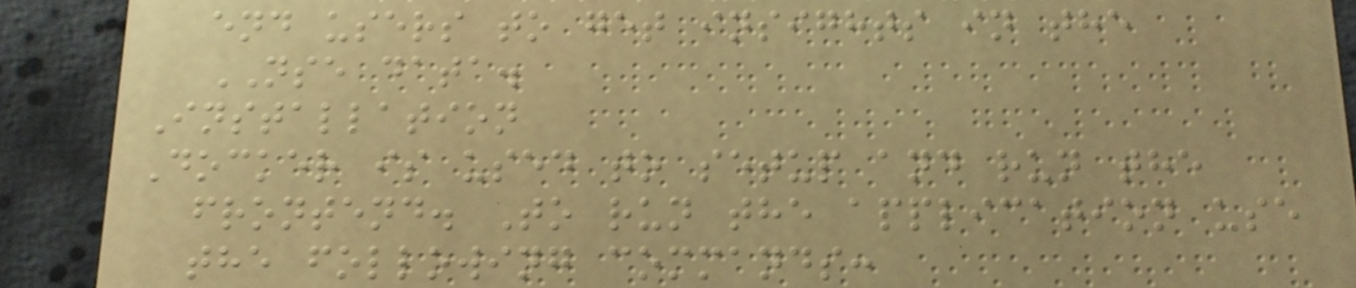end users to get insights in the
NSE data.
Installation
Docker is used to setup and run the
frontend. To run the application use
the following commands:
